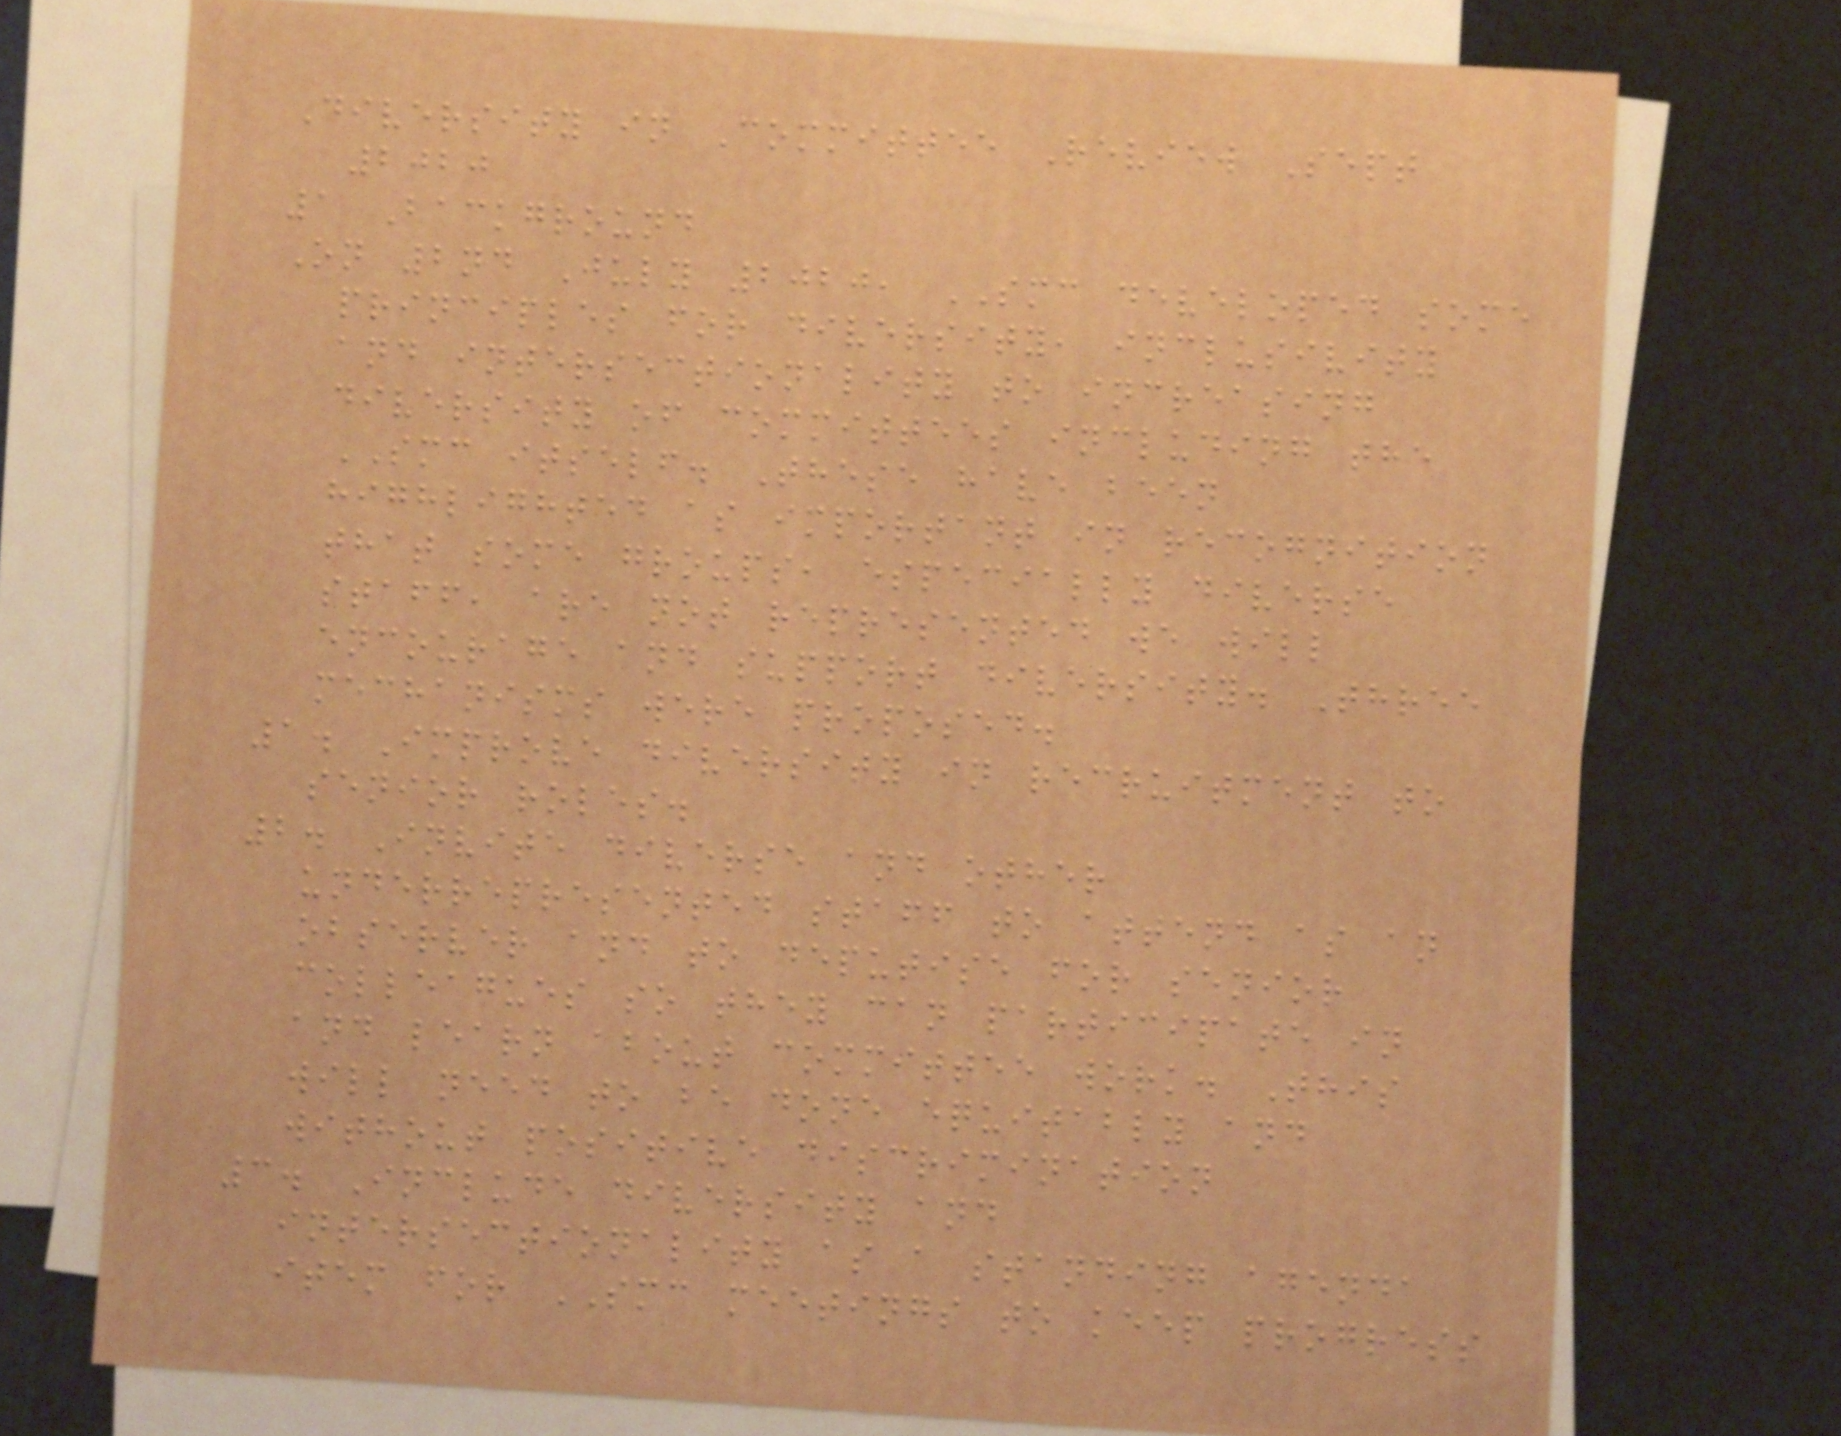Diversity in Committee Review Sept
2020
1 Background
On 2nd July 2020, SMC developed some
principles for diversity, inclusivity
and intersectionality to increasing
diversity of committees including the
SMC itself. These have been
highlighted as important in recognition
that some groups, especially diverse
staff, are not represented we will
encourage and support diversity. Three
mechanisms were proposed.
1. Improve diversity in recruitment to
senior roles.
2. Invite diverse and other
underrepresented staff to attend as an
observer and to deputise for senior
colleagues so they can participate in
and learn about committee work. This
will need to be done equitably and
without positive discrimination
3. Include diversity and
intersectionality as a standing agenda
item for SMC meetings to keep progress
